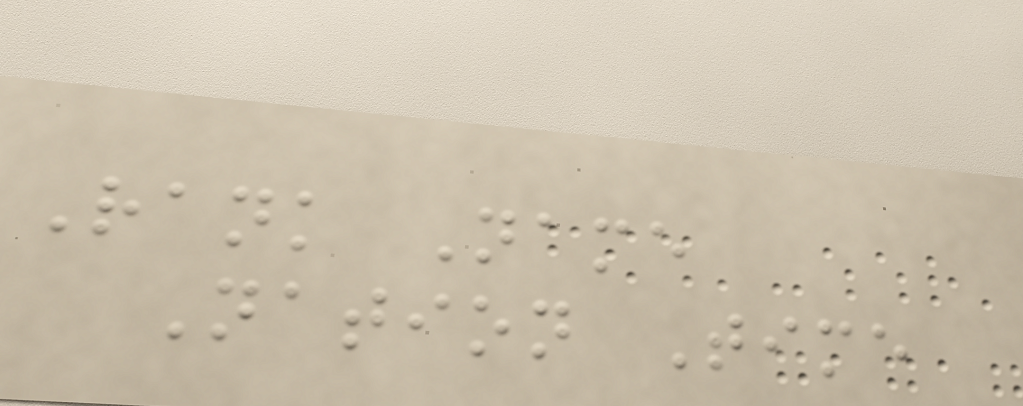Rank Name
Nation Time
